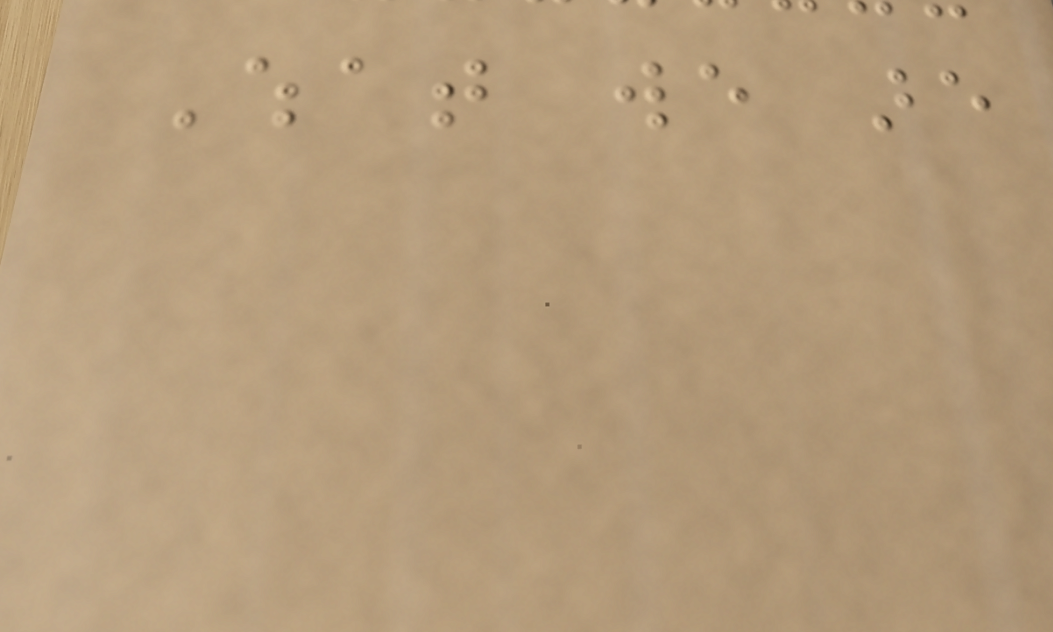What we are
